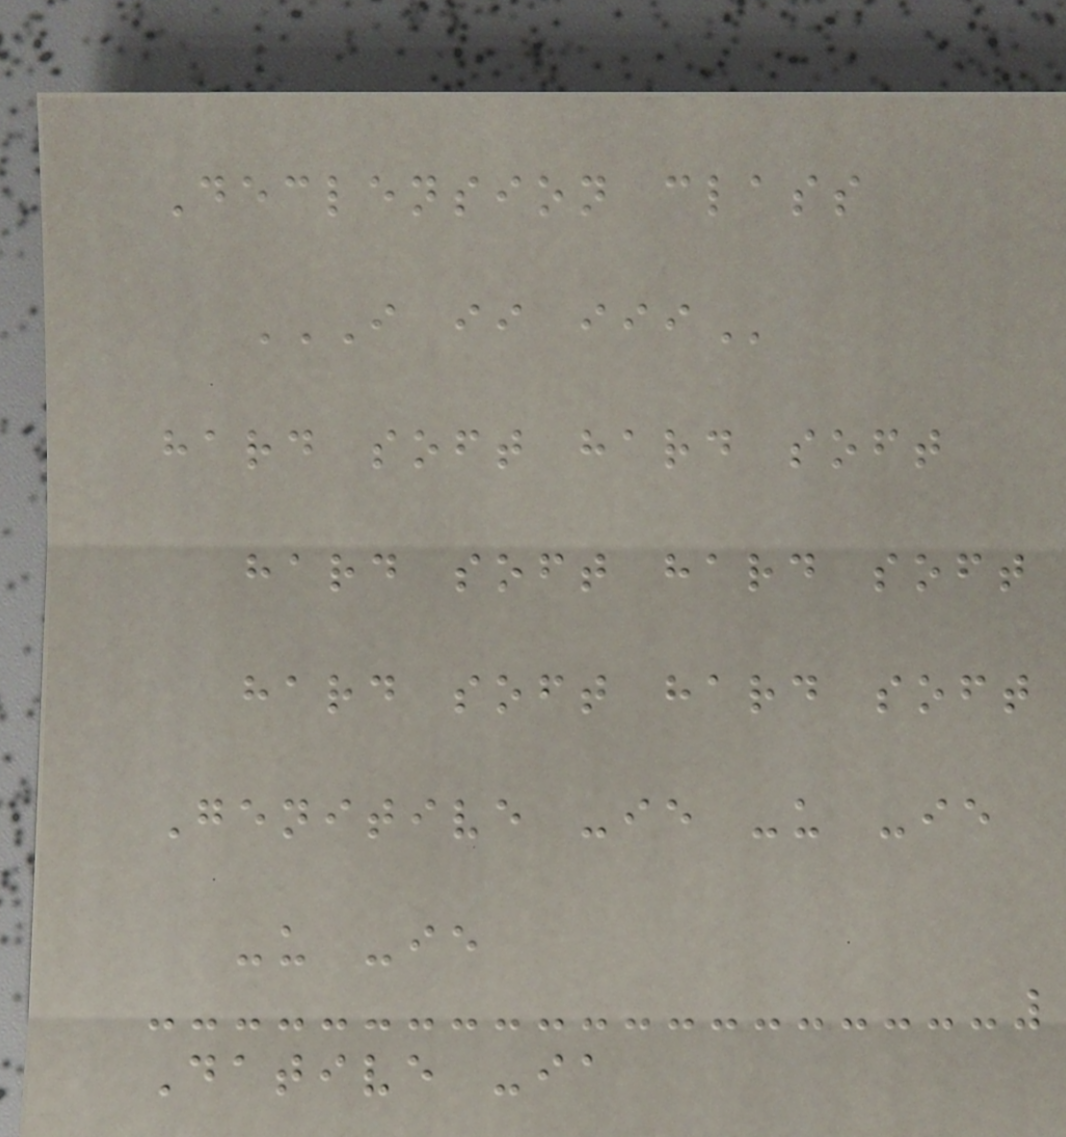Declension class
I II III
hard soft hard soft
hard soft hard soft
hard soft hard soft
Genitive -ie -u -ie
-u -ie
Dative -ia
